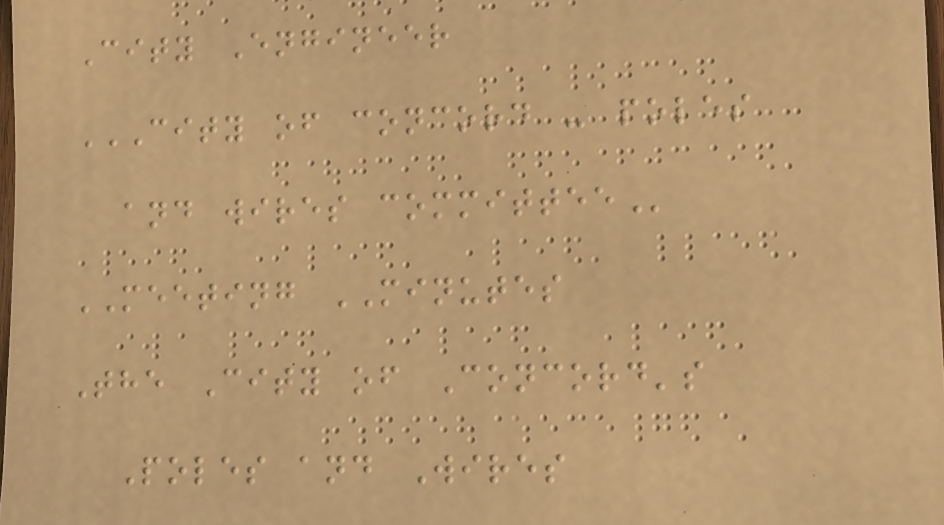City Engineer
CITY OF CONCORD - POLES
AND WIRES COMMITTEE
MEETING MINUTES
The City of Concord's
Poles and Wires
